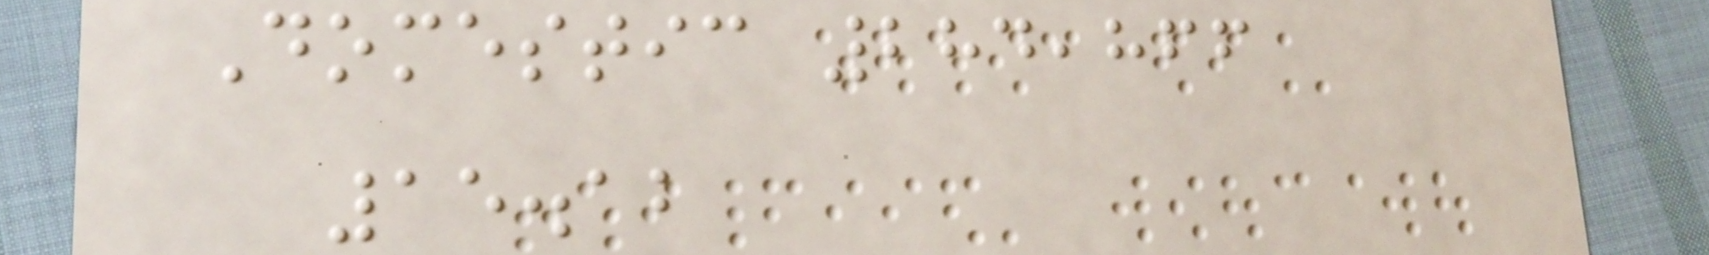Domestic 284,866
15.12
